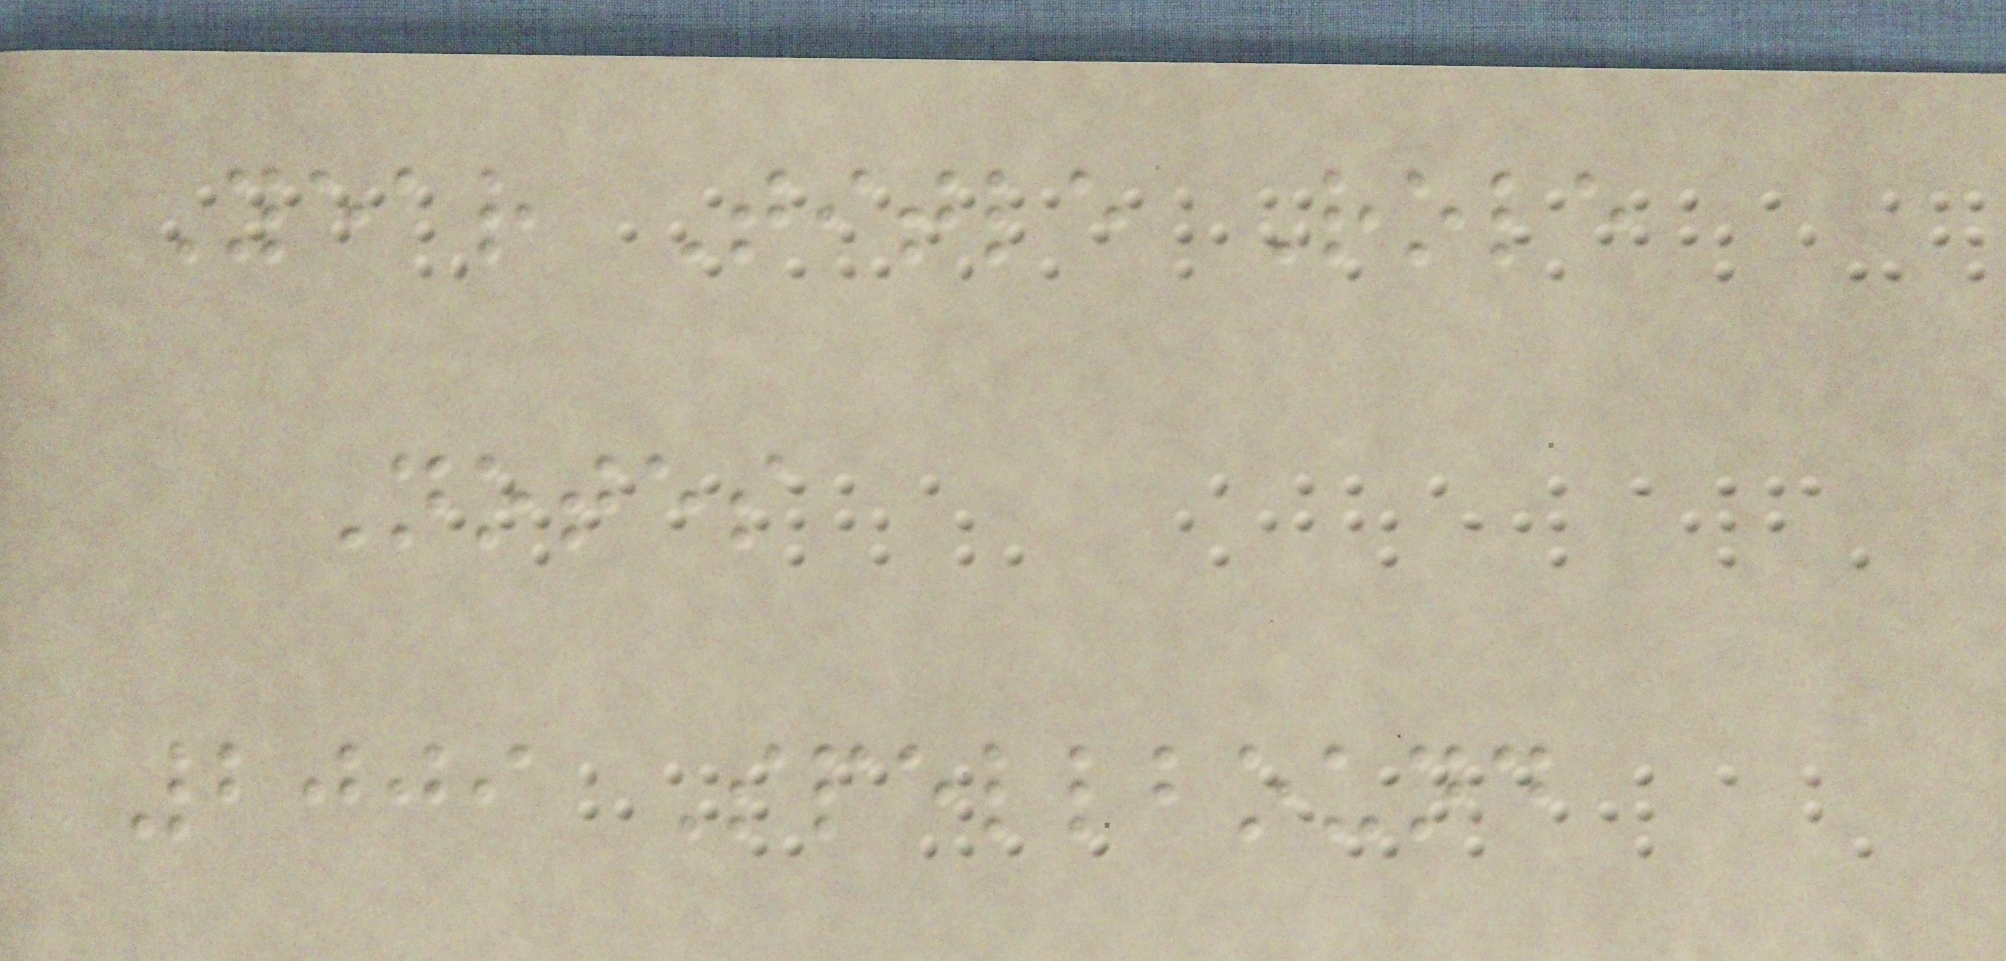Year Title Role
Notes
2009 Spellbound
